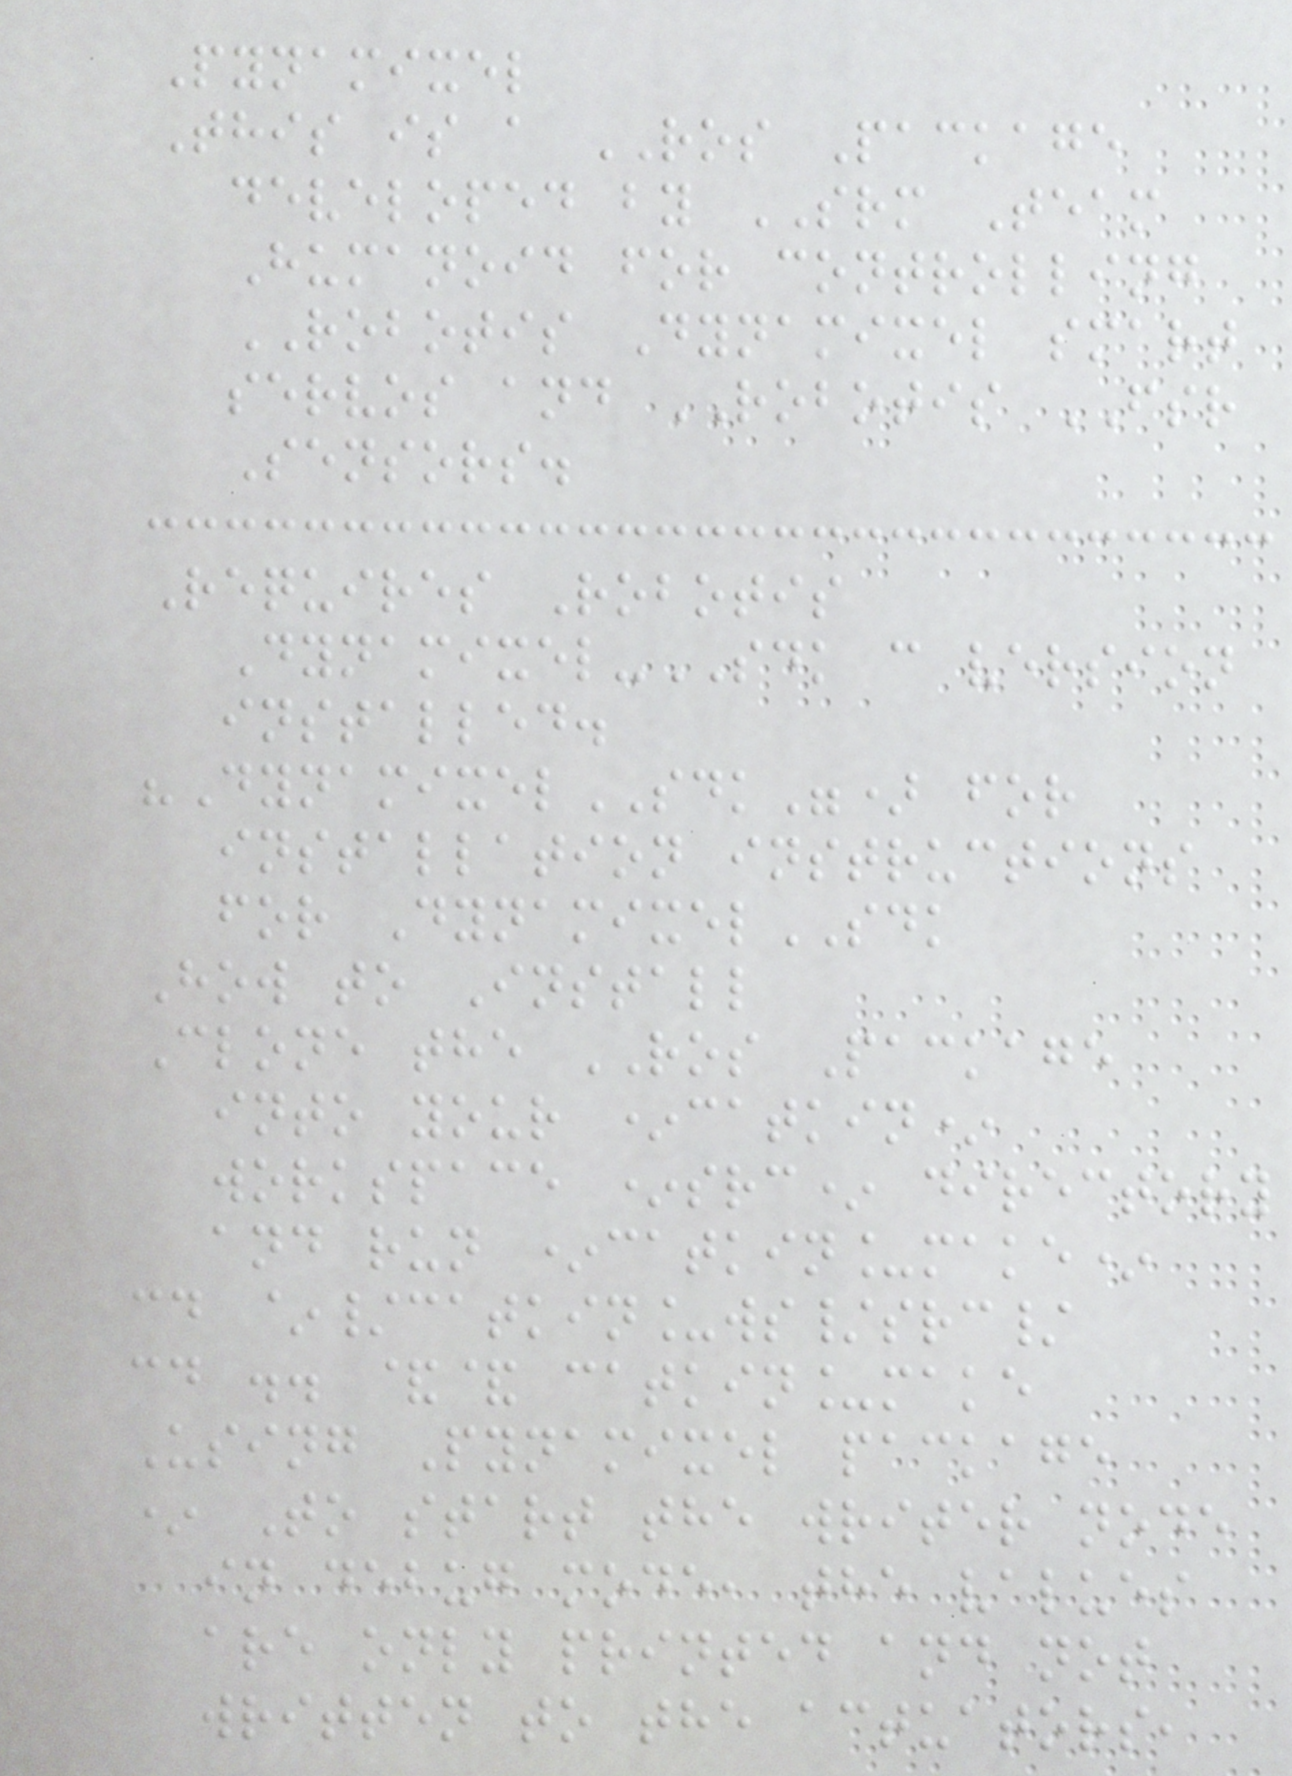Pynamixel
This is a ROS Package
developed by SRM Team
Humanoid for controlling
ROBOTIS Dynamixel smart
servos and ROBOTIS FSR
Sensors.
Requires Robotis
Dynamixel-SDK c version
installed.
"DynamixelSDK") for
installation instructions
for DynamixelSDK
How to Install
Clone the ROS Package
into your *catkin*
workspace *src* directory
and run *catkin_make*
cd ~/catkin_ws/src/
cd .. && catkin_make
Using Pynamixel package
* To start the writer node
in debug mode, the values
are only printed and not
written to the actuators,
